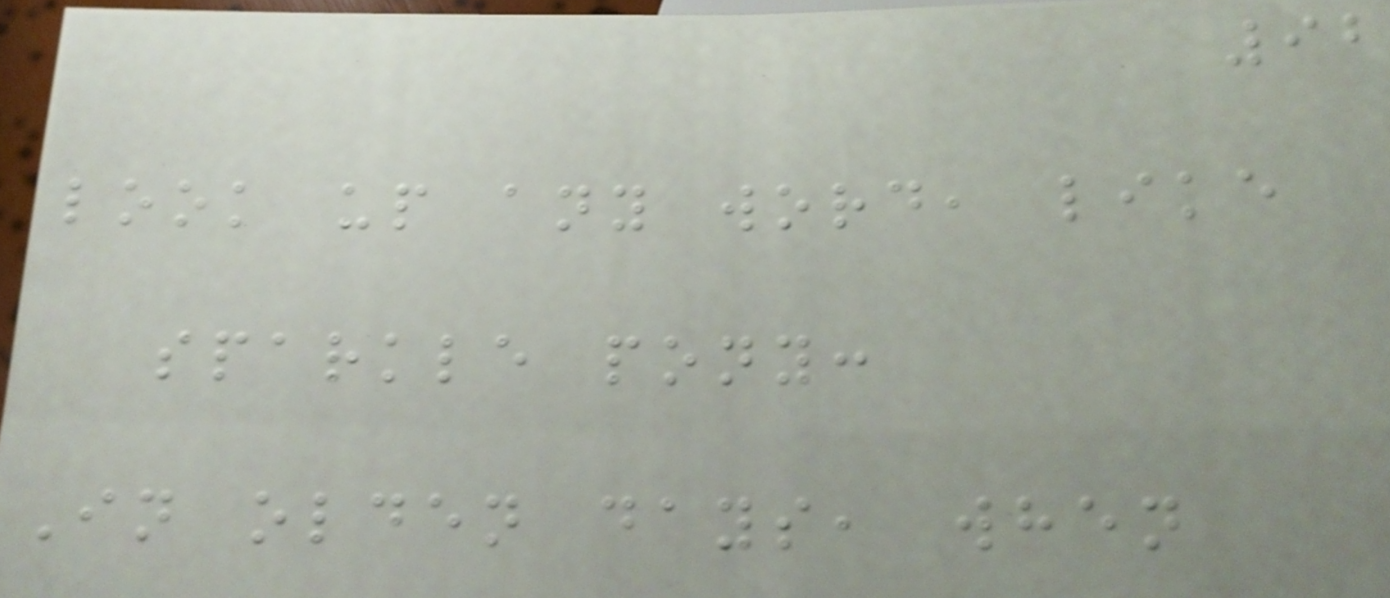92
look up any word, like
sparkle pony:
In olden days, when
